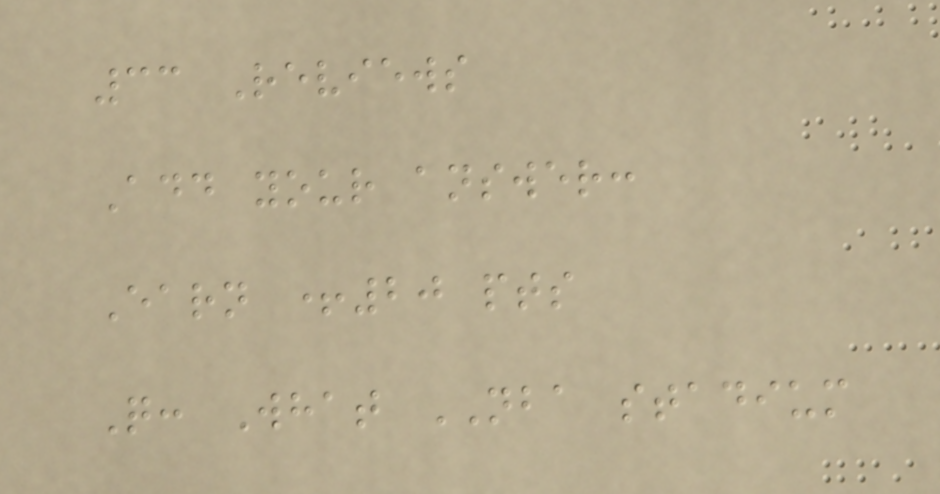33 Reviews
Add your answer:
Earn +20 pts
Q: What NBA stadium
